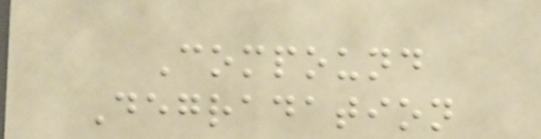Compound
Degradation
